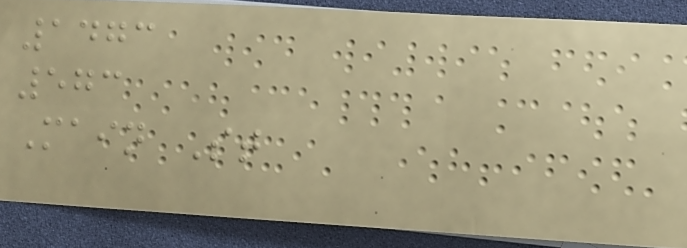1473
573
Main St
